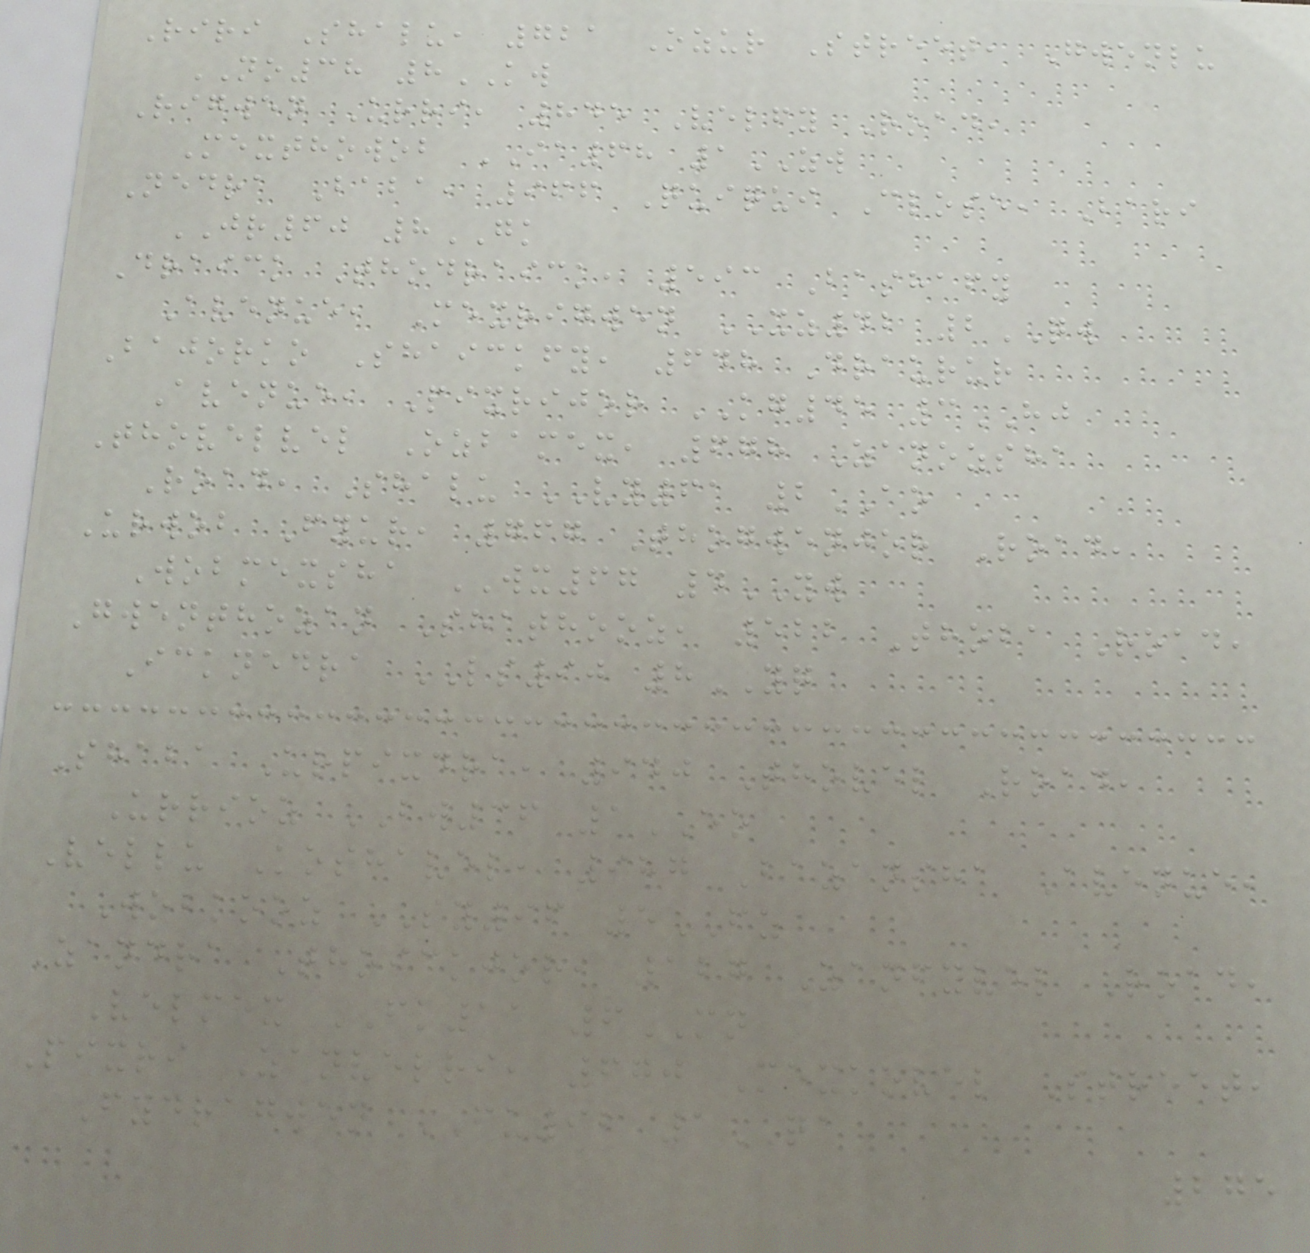Riri Shalu, 721 Ozur Street, Gwenlu
NO38 8KW
Rigwen Urri, 845 Velfy Road,
Mexthowob IA68 1ZW
Nedra Baba, 966 Quiqui Close, Bari
JR60 8GK
Draick Thodraick, 593 Bashafy
Avenue, Mexrigwen XZ42 2QW
Bajorko Shaickfy, 648 Draurur
Avenue, Pixrijor KG45 3HJ
Thovelvel Ozbamex, 678 Zanozsha
Road, Shalu VY61 2AO
Urwob Fyur, 767 Thogwenjor Road,
Wobmexsha WX67 4YW
Gwenthozan Shathooz, 522 Thoba Road,
Icknedra LS90 8YQ
Shaba Urpixdra, 940 Thovel Road,
Urrioz BW36 1EO
Vellu Koshavel, 987 Bazansha Avenue,
Wobkooz SY96 5FZ
Zandra Thoickjor, 127 Zanfyvel Road,
Velmex FK11 6MN
Pixri Zanvelri, 670 Mexkovel Street,
Fydragwen FU92 1QA
275
